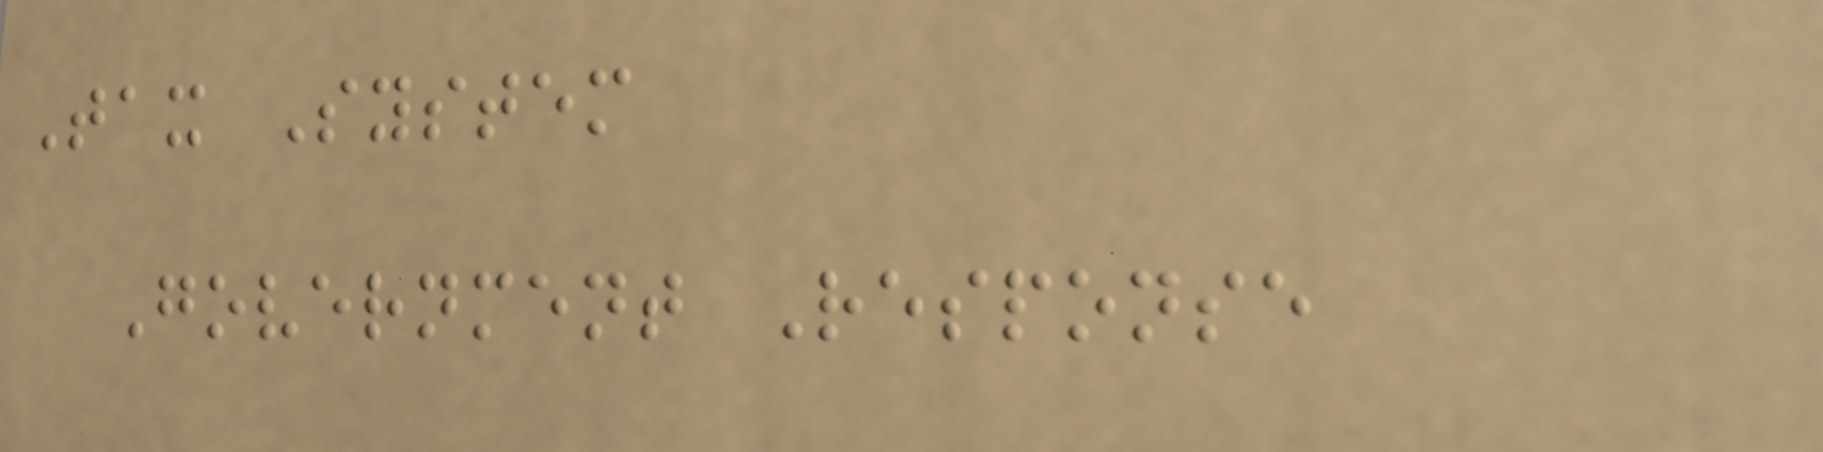Tax System
Government Response
